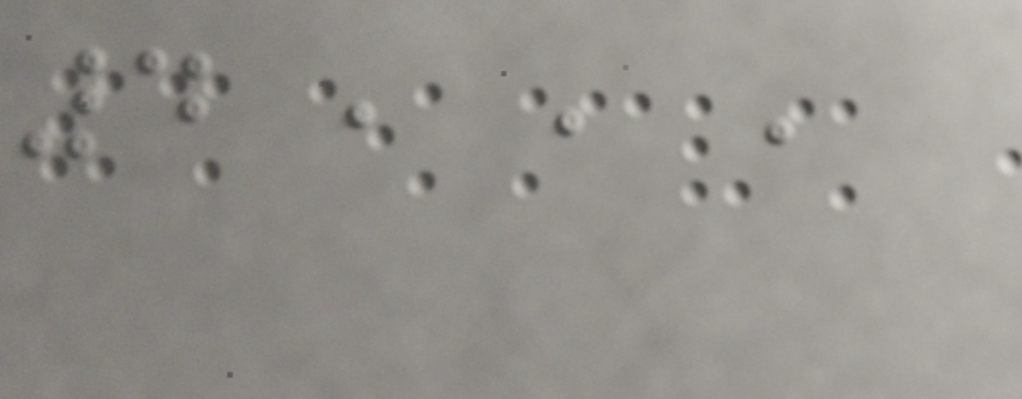4 , , ,
